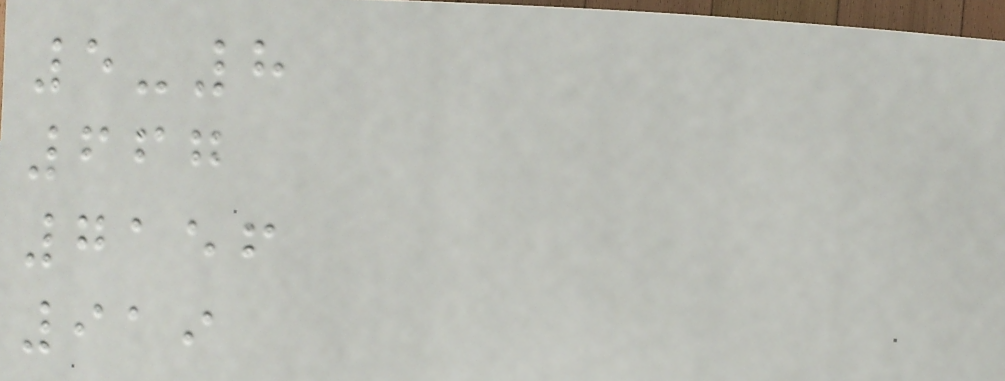5-8
667
7156
919
